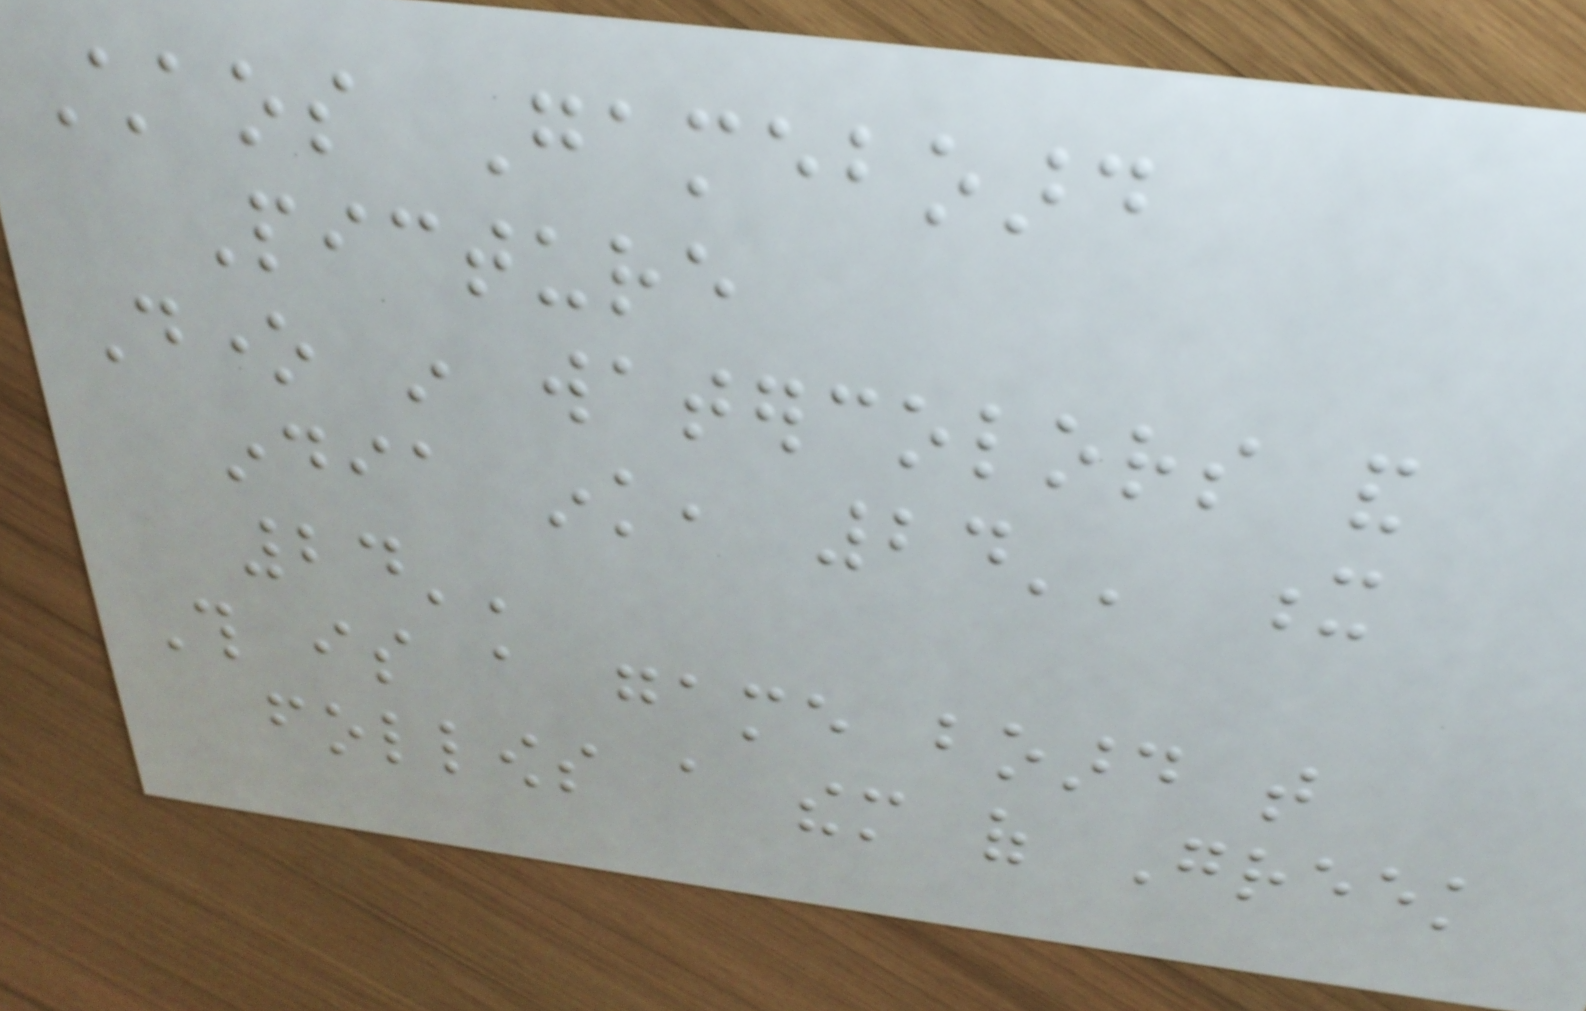Chaos Gameboard
Picture
Done in watercolors and
india ink, 24'' x
24''
This is a game board that
follows a them of Greek
